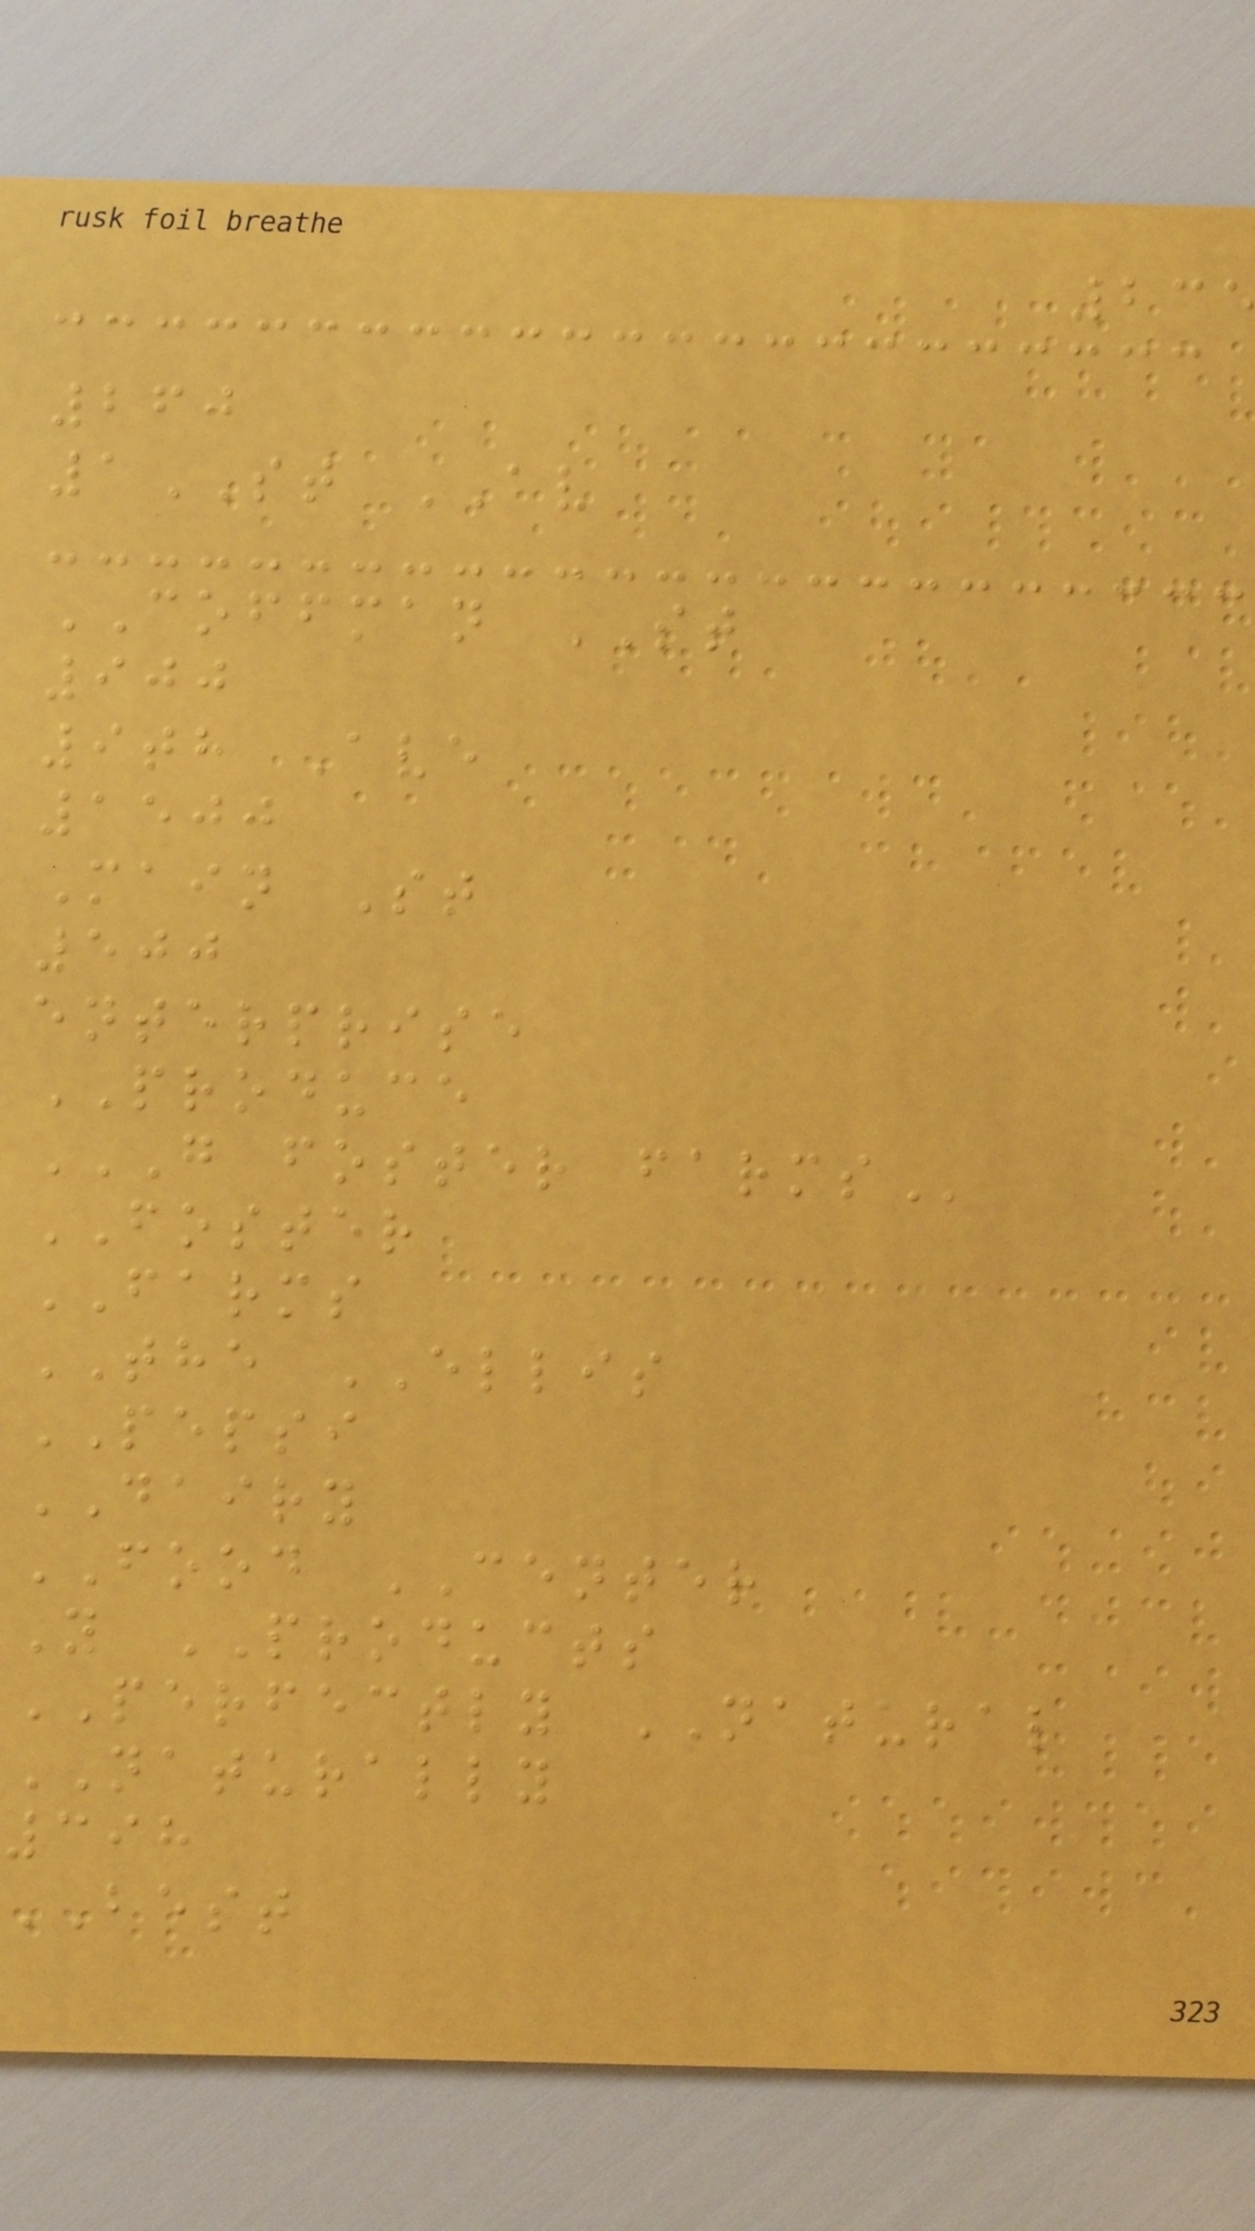235
260
1ST AV
COFFMAN ST
900
9th Ave
1500
Main St
500
enterprise
PRODUCE
G FOSTER FARMS
FOSTER
FARMS
THE ELLIS
PEPSI
DAIRY
FOOD CENTER
Y PRODUCTS
PERFECTLY NATURAL
NATURALLY
398
BEST
